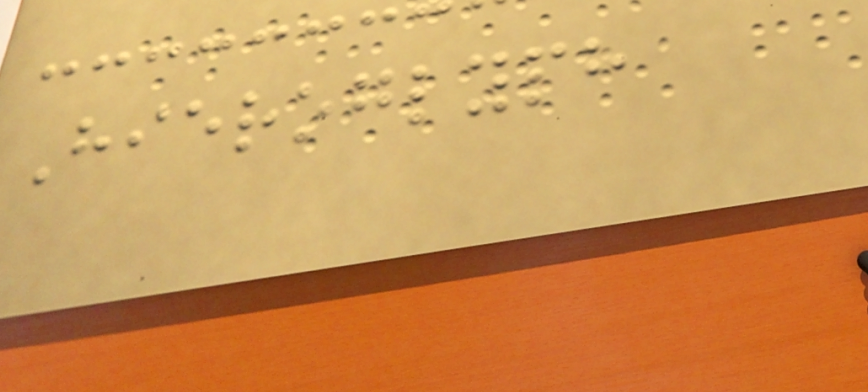Hieroglyph
